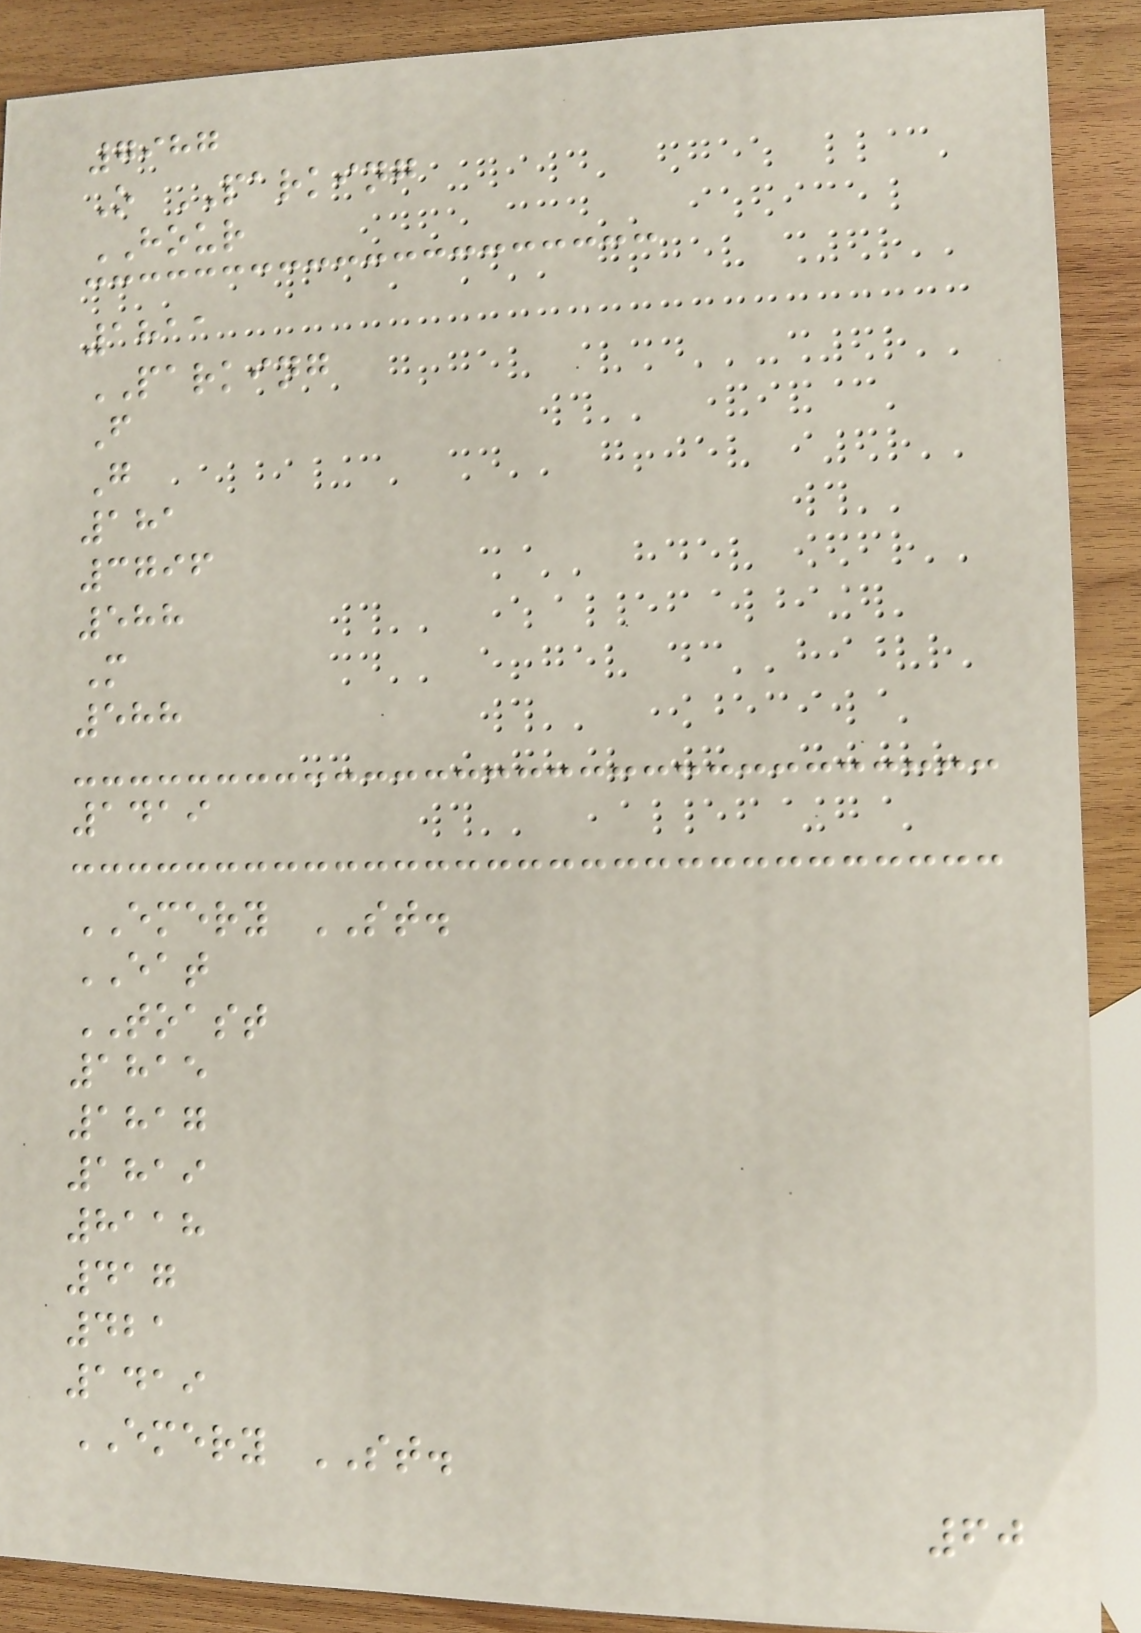7987
O PARKING
HOUR
1811
PARKING
F
G
181
3796
588
M
588
1419
EMERY ST.
EAT
TOAST
1815
1817
1819
8118
417
421
1419
EMERY ST.
60
